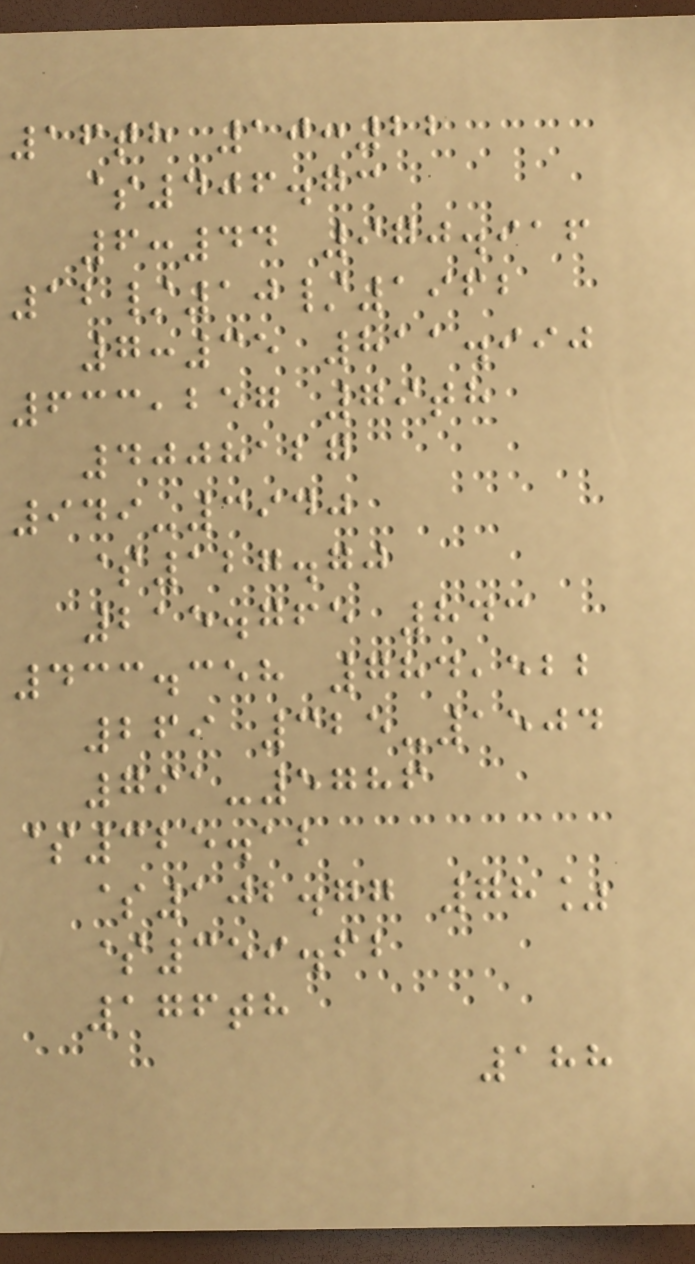16th 10:22
$406.73
6:44 970.916
12/10/1962
7:35 811.990
633,257 79th
4008127
949-3940
$127.70
215.765 843
433.358 784,522
269 325-1504
791-5786
$325.12
$102.77 78%
$359.62
176th
188
